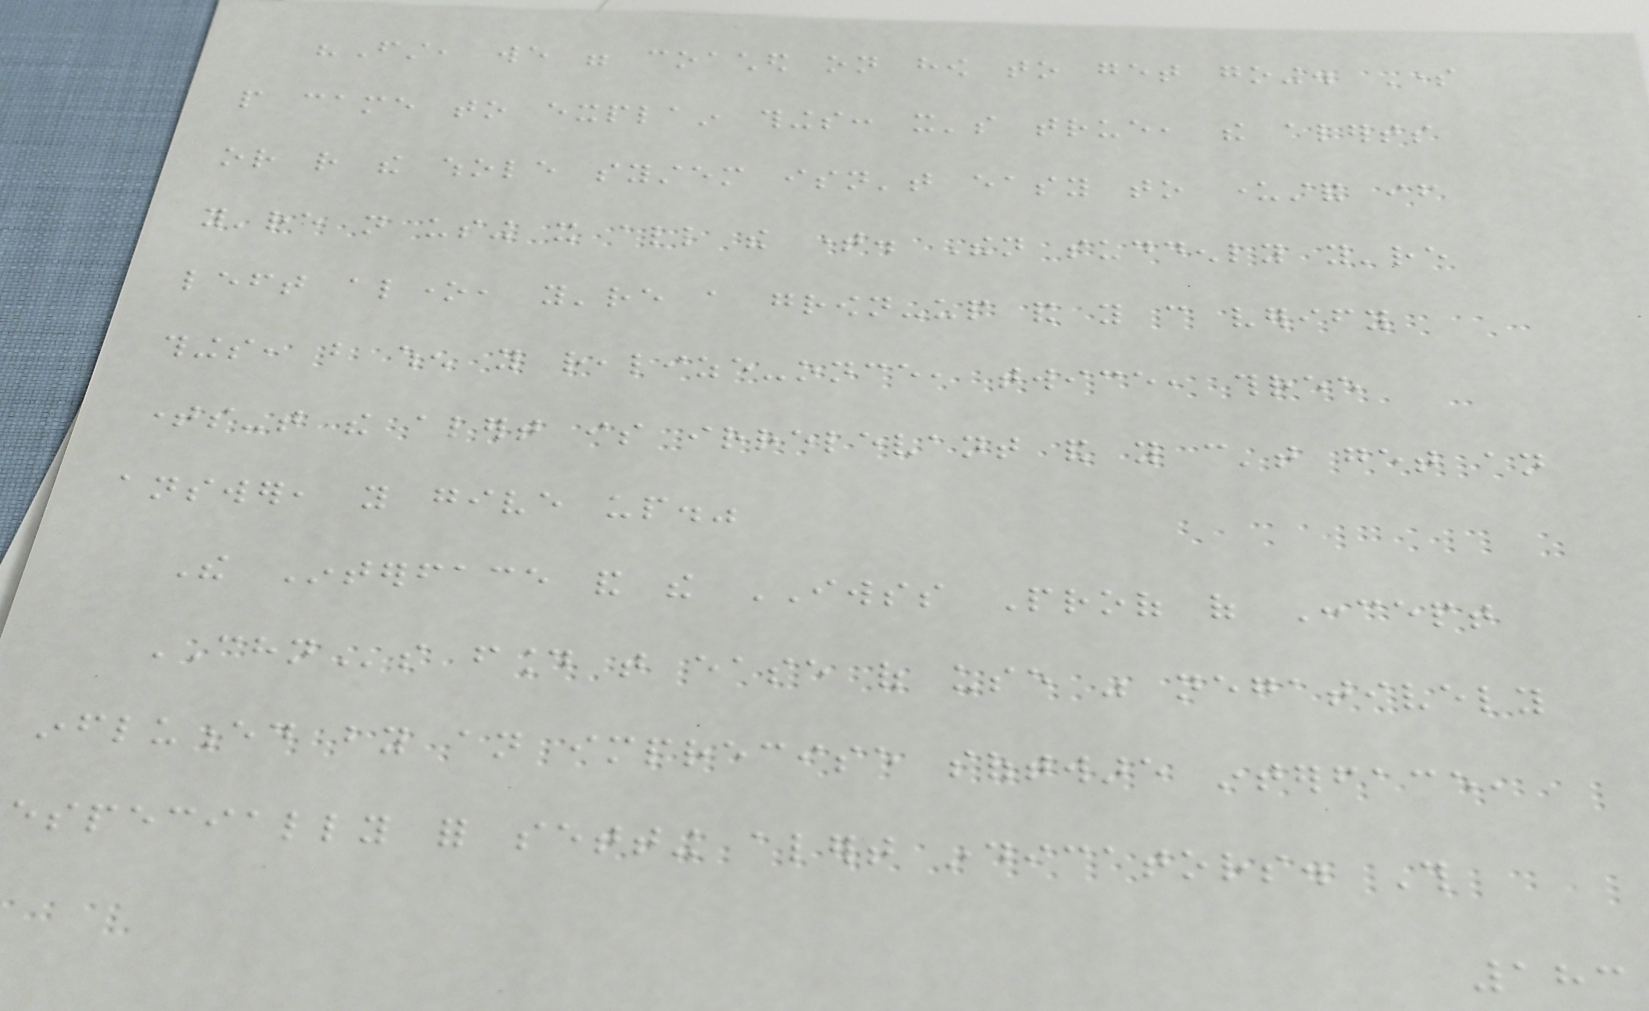"First, we were coached on how to get going. Some
people came to explain things: it's true, the alerts
or rather the whole system isn't easy to understand if
you're not using it all the time. Then suddenly you're
left alone, you're a grown-up and you can verify
things, but when you realize-once, twice, three
times-that the alert is irrelevant and you can't get an
answer, you give up."
The Interface and the IWSS Proof of Concept
CHNs found that ease of use was negatively
influenced by an imprecise software interface,
especially for setting alert indicators. This
183
